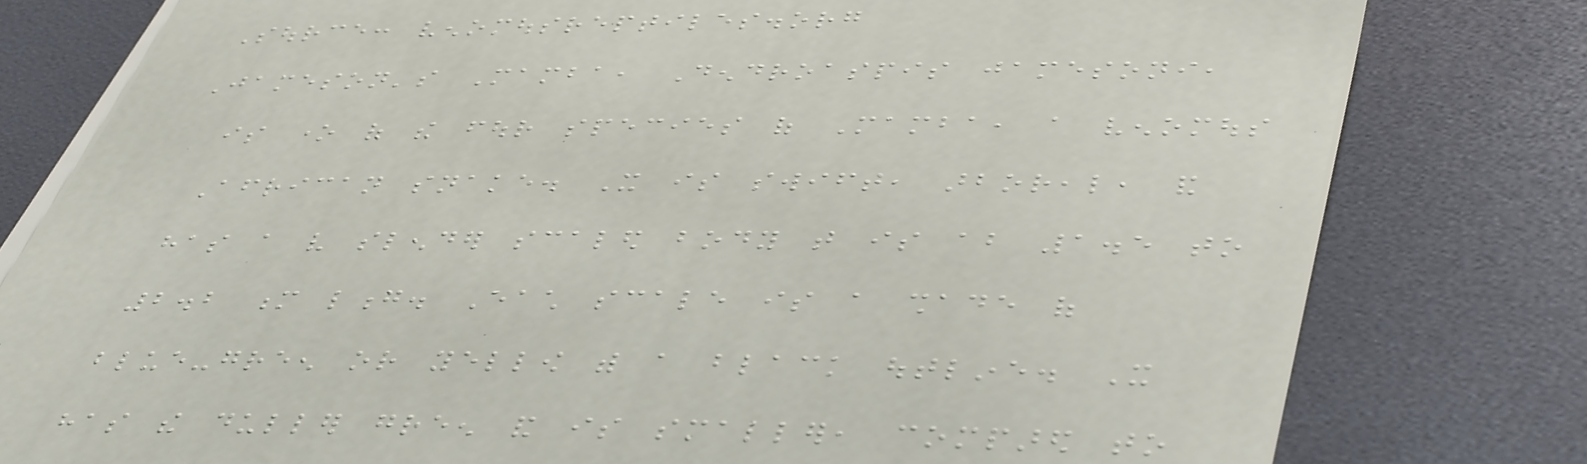Source: venomousreptiles.org
Jameson's Mamba, Dendroaspis jamesoni,
is one of the four species of Mamba, a venomous
African snake. It is swift, arboreal, and
has a very slender scaled body that is about 1.5 to
2.2 m long. Each scale is a shade of
blue-green or yellow with a black outline. It
has the duller green and is smaller, compared to
